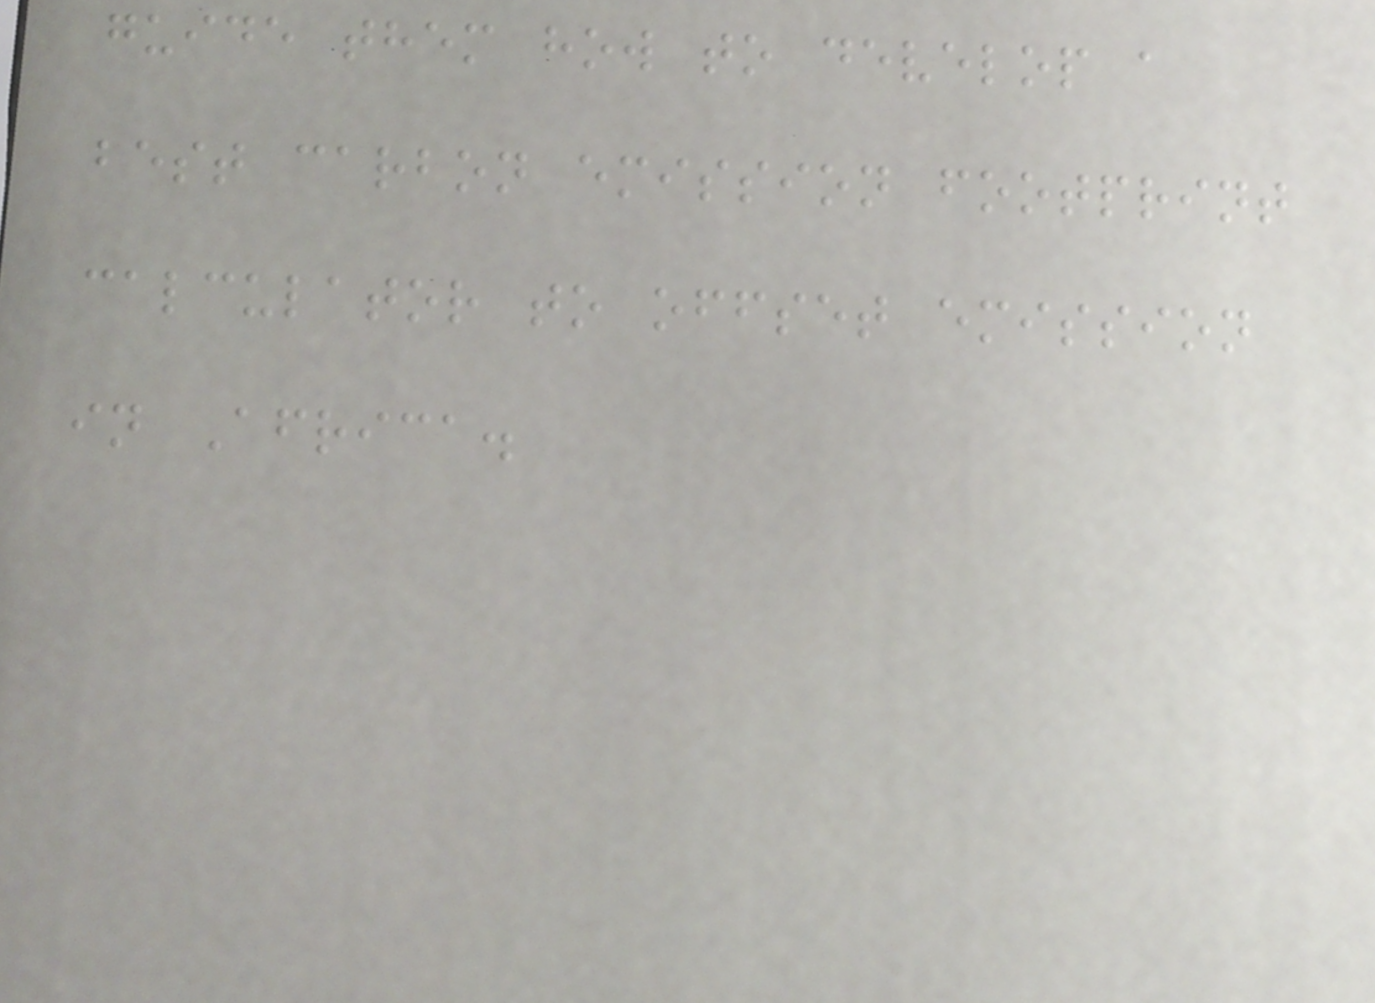guide them how to develop a
best carbon emission footprint
calculator to offset emission
in Africa.
